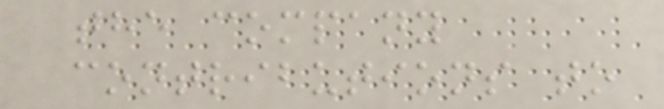the company
contributions to
